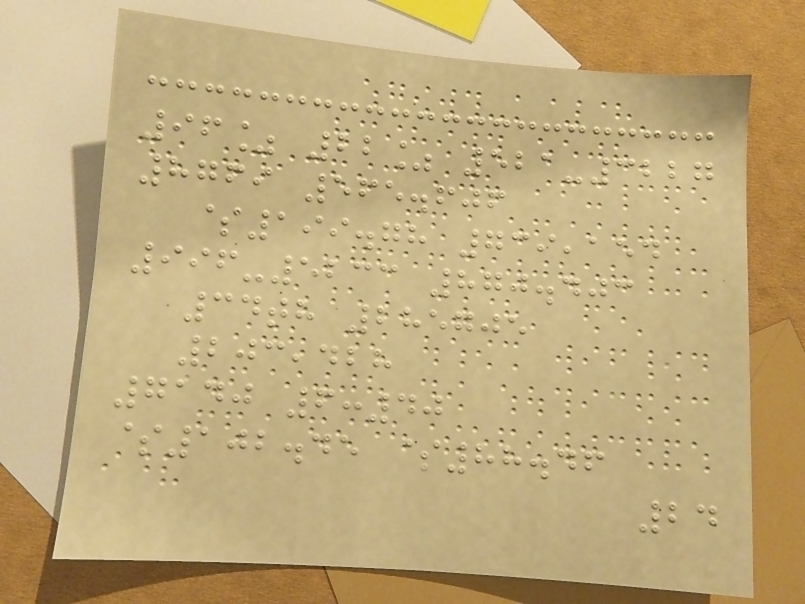96% 22% 521-3227
8769 565.606
$199.78 739,154
996-5233 870.403
34th 285705
203,428
7140 6:40
$102.45 $88.46
24
